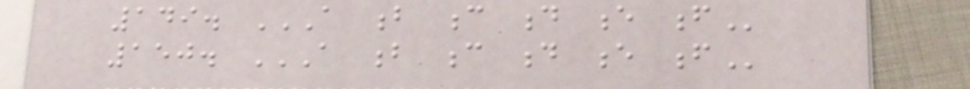149. A B C D E F
150. A B C D E F
